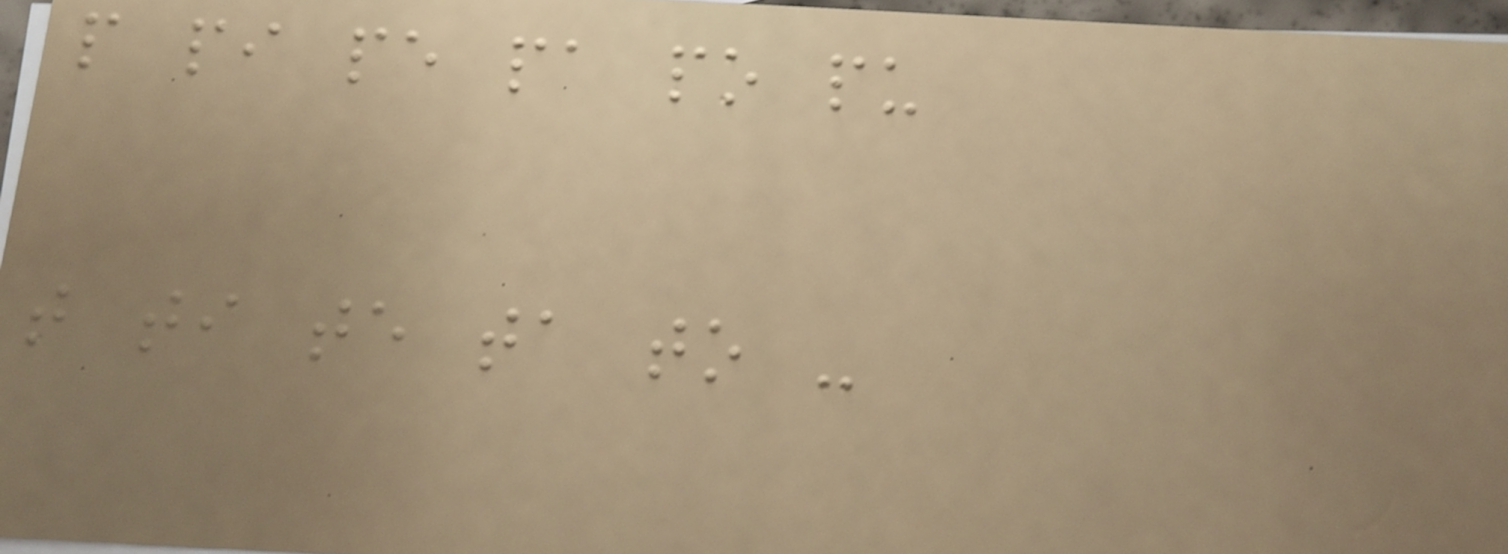p pi pe pa po pu
t ti te ta to -
